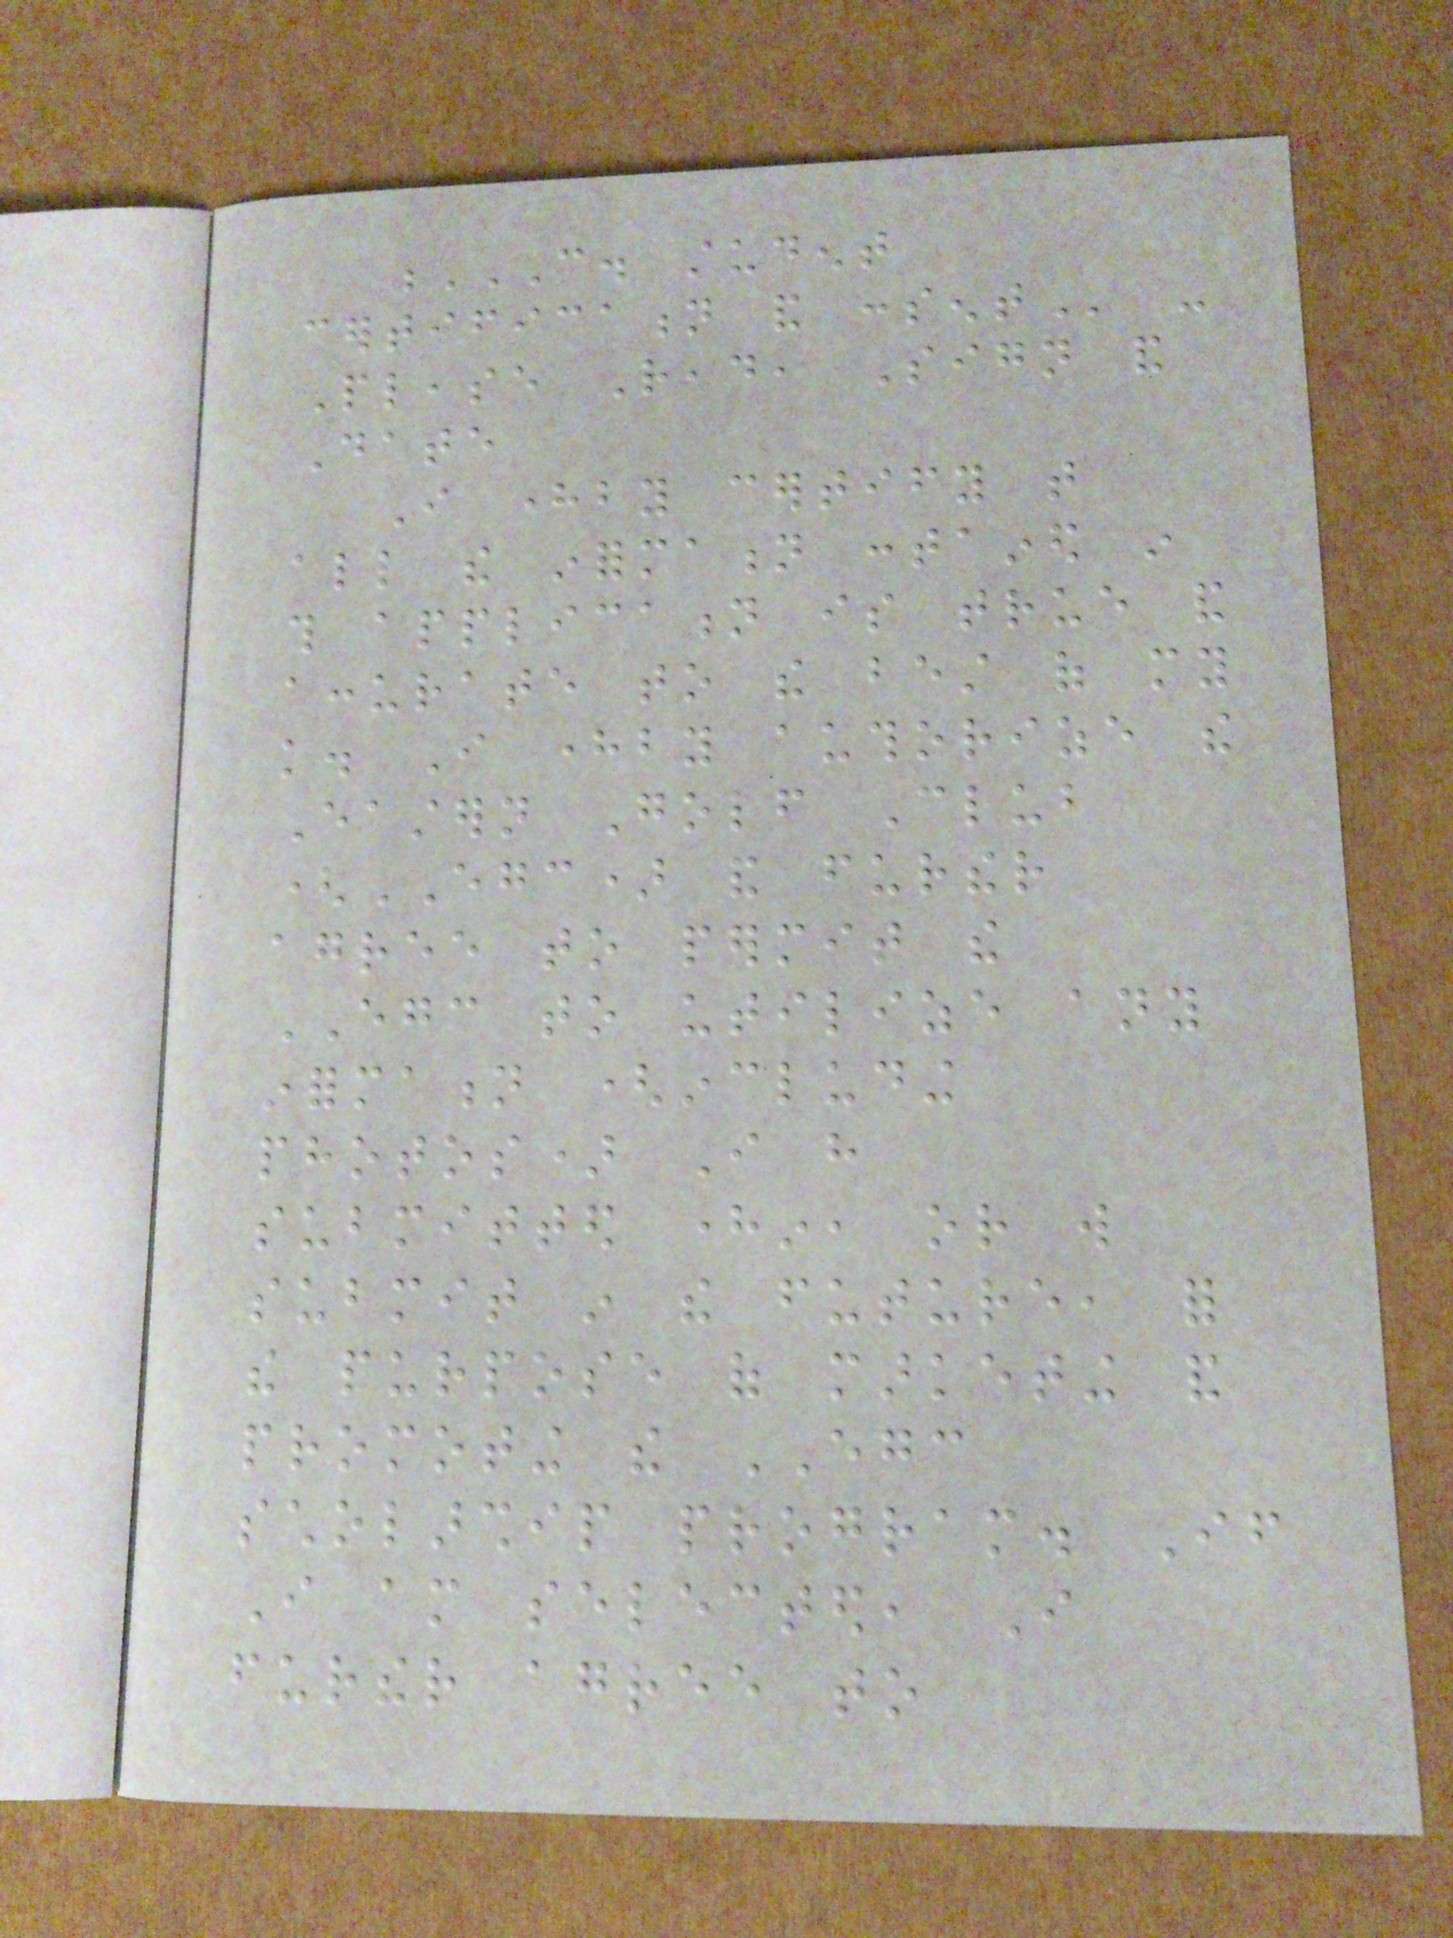C. STUDENT
CERTIFICATION AND CONSENT -
Please Read, Sign and
Date
I hereby certify that
all the information contained in
this application is true and
accurate to the best of my
knowledge. I hereby authorize the
Eastern Golf Club
(EGC) and further
agree to permit the
EGC to utilize any
information (including
photos) I have
submitted herein, or will
submit in the future, for
the purpose of marketing and
promoting the EGC
scholarship program. If
I am selected, I
further agree to
